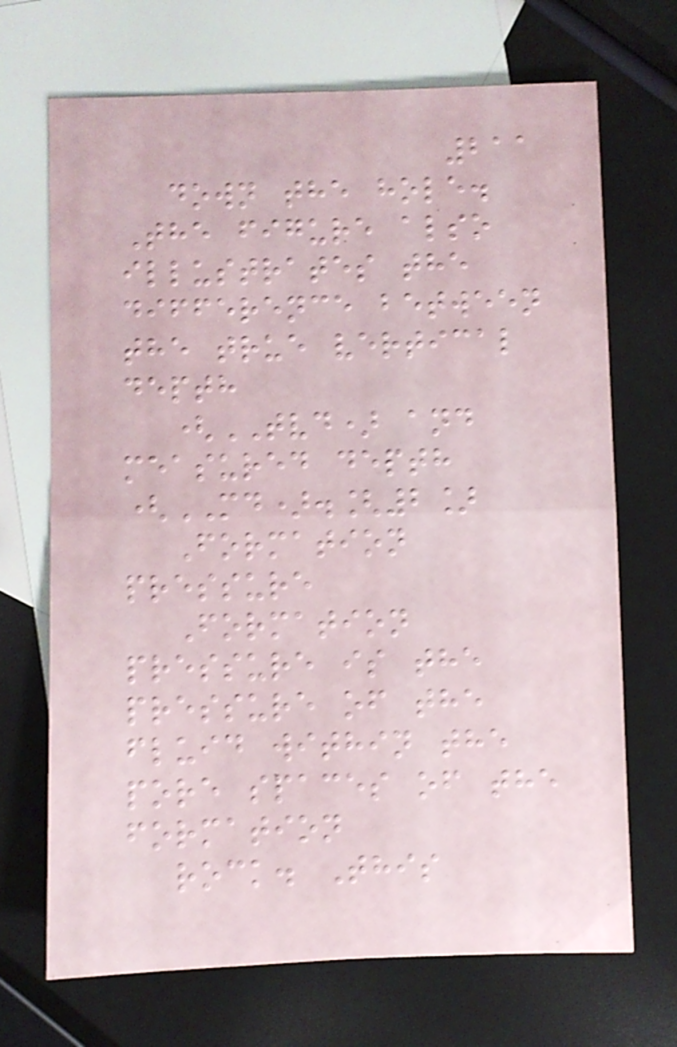211
down the hole.
The figure also
illustrates the
difference between
the true vertical
depth
(TVD) and
measured depth
(MD).[2]
Formation
pressure
Formation
pressure is the
pressure of the
fluid within the
pore spaces of the
formation
rock. This
